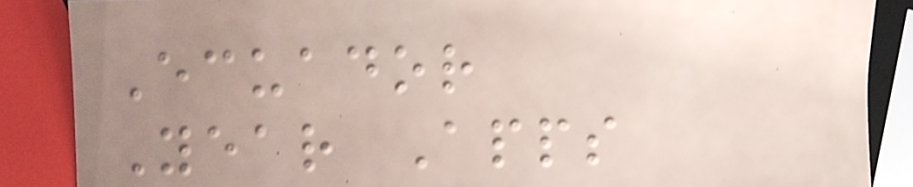Ecuador
Year Apps
